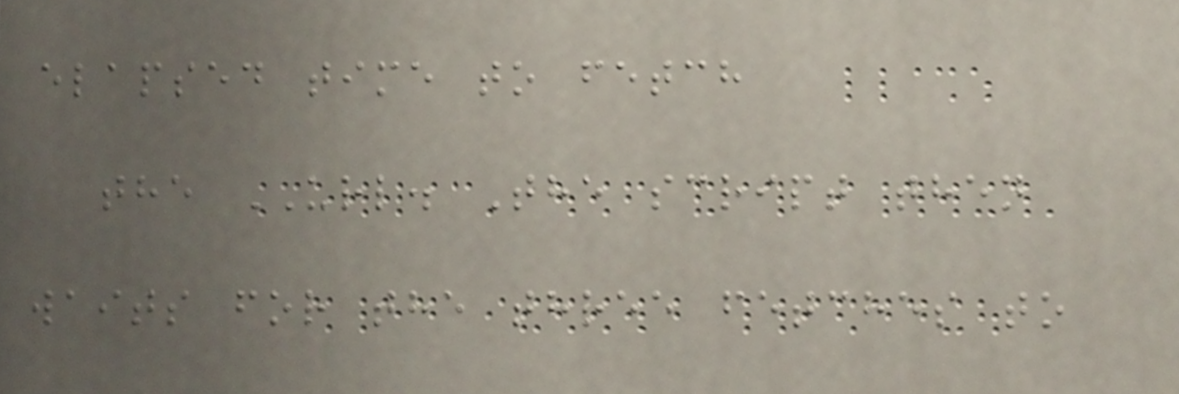elapsed time to fetch
the URL. The script then
waits for the three fetches to
